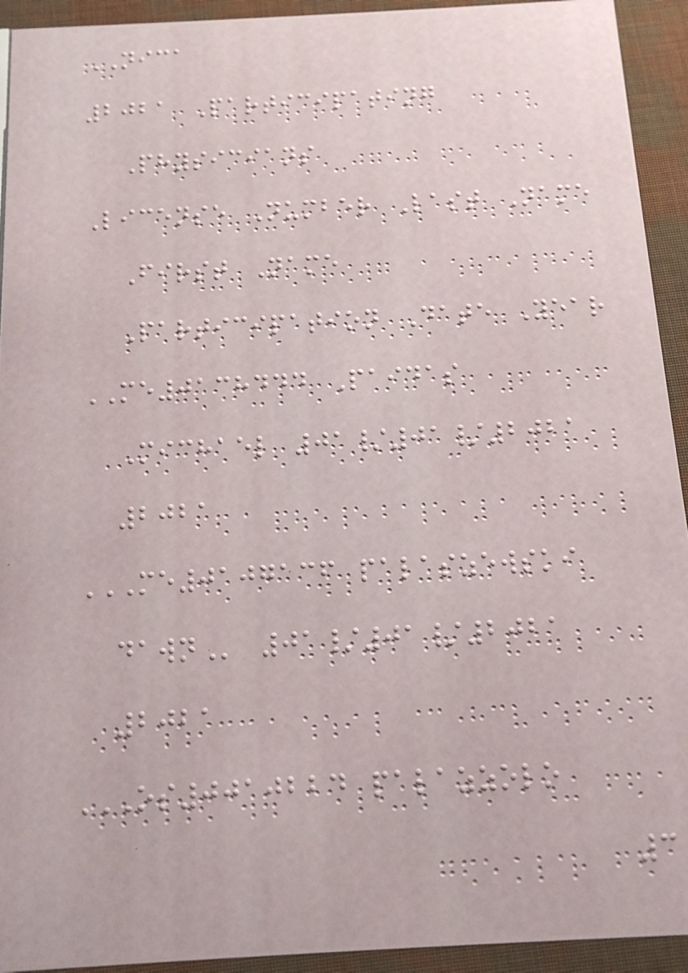NICA
2021 Participating
Physicians
License Number Last Name
First Name
Participation Date Year
ME0138444 Paidas
Michael 01/01/2021
2021
ME0107136 PALASZEWSKI
DAWN 01/01/2021
2021
OS0010224 PALAZZOLO
3
